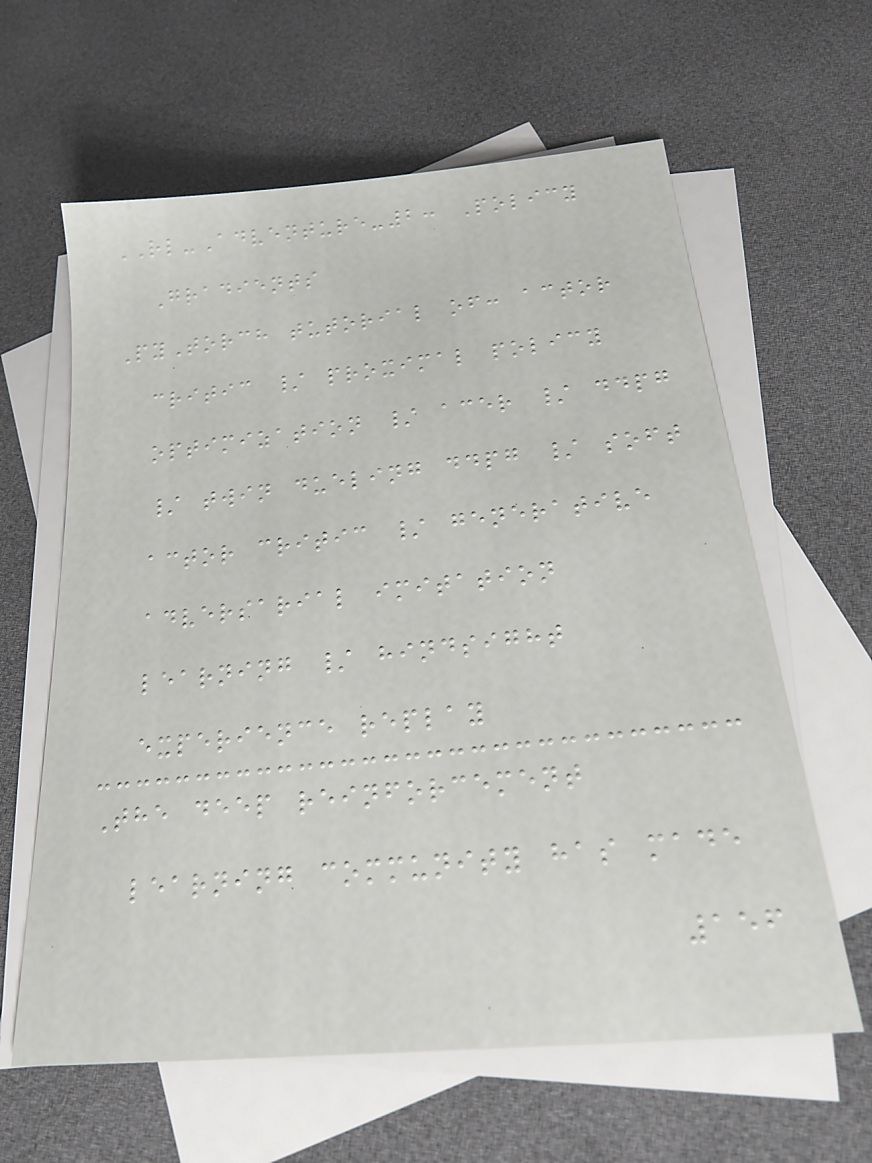RL-Adventure-2: Policy
Gradients
PyTorch tutorial of: actor
critic / proximal policy
optimization / acer / ddpg
/ twin dueling ddpg / soft
actor critic / generative
adversarial imitation
learning / hindsight
experience replay
The deep reinforcement
learning community has made
156
